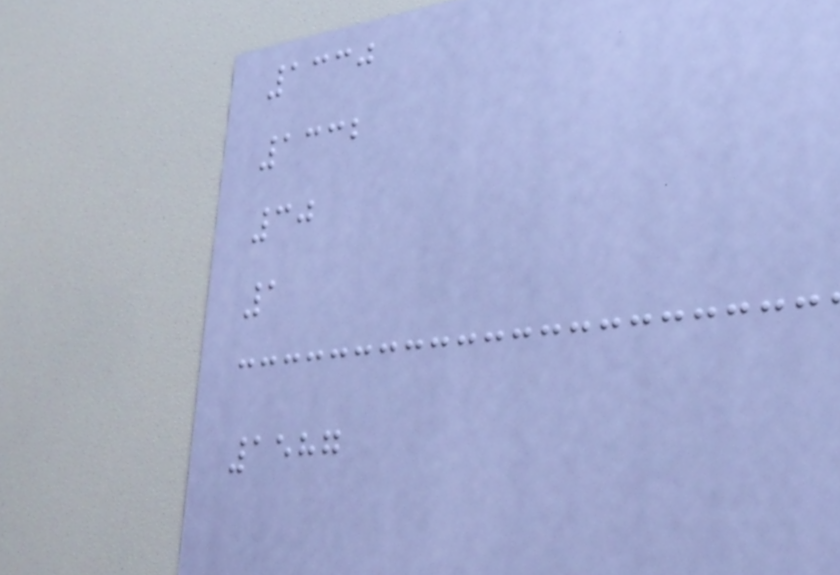1330
1332
30
1
1587
